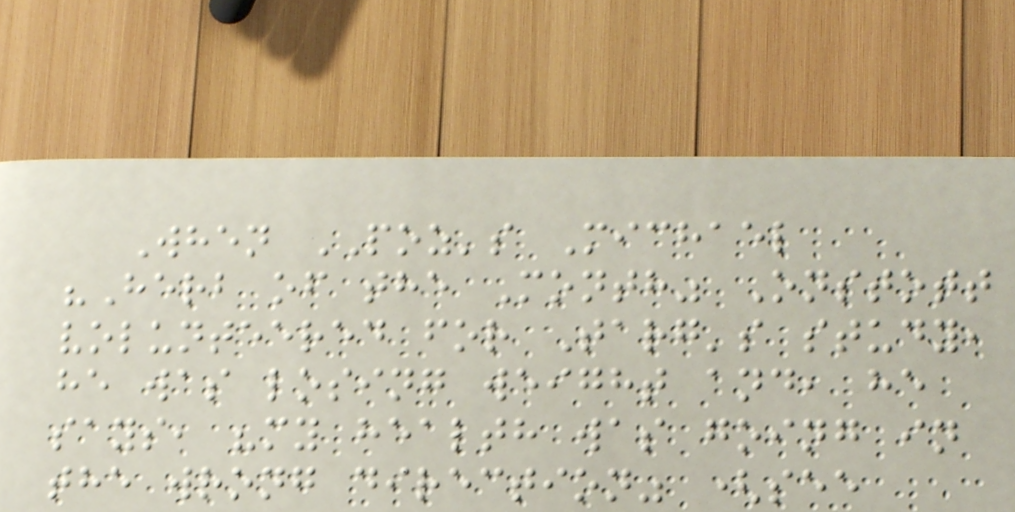When POZ's Michael
"Herb of the Month" Onstott
volunteered for Targ's study,
he was losing weight and, he
says, "my health was going in
the wrong direction" (see
